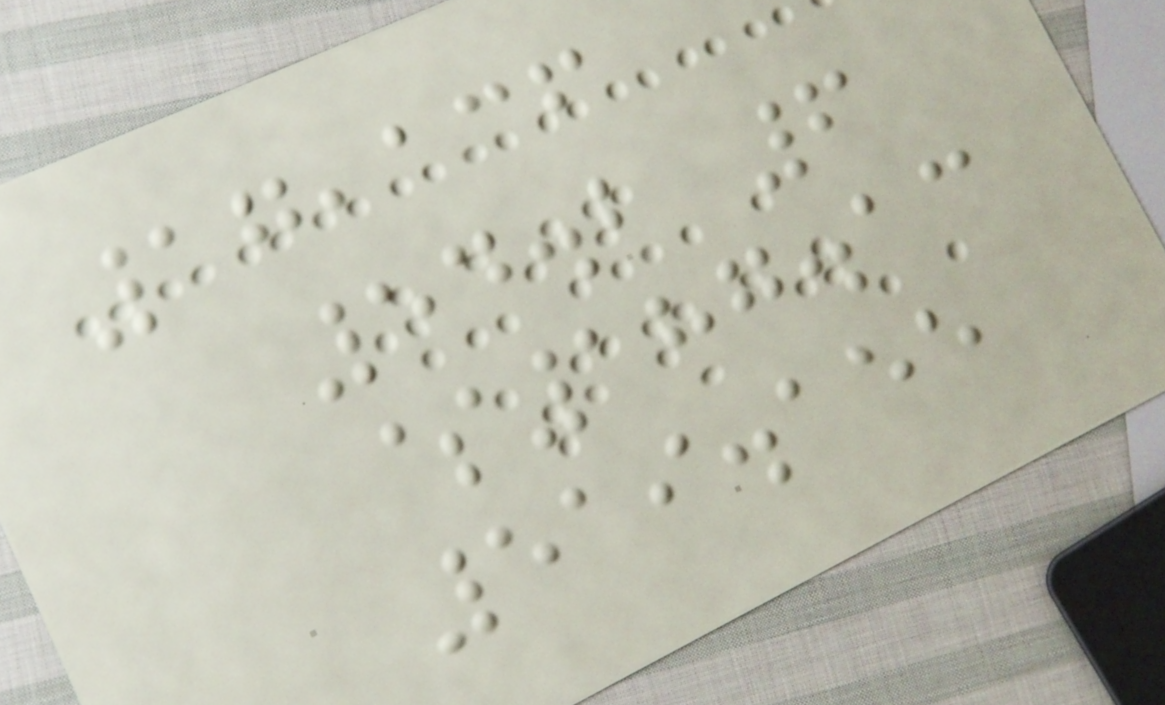17,136
54.2 6
$187.13
519.155
